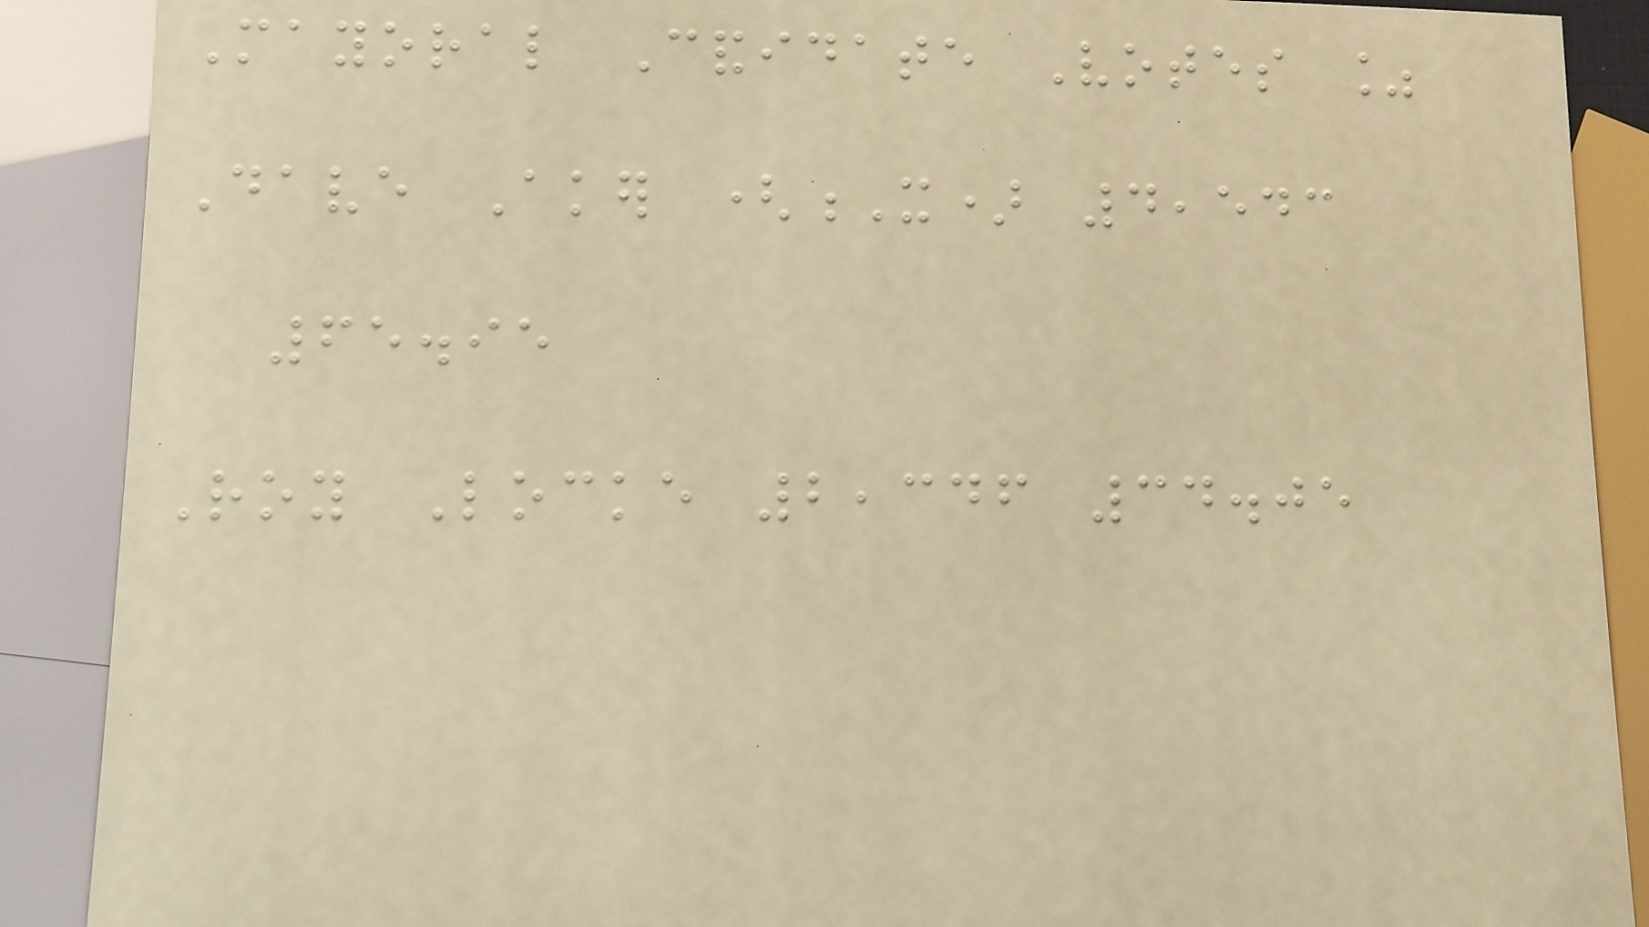Mayoral Candidate Votes %
Dave Aker (X) 4,543
65.95
Roy Locke 2,346 34.05
